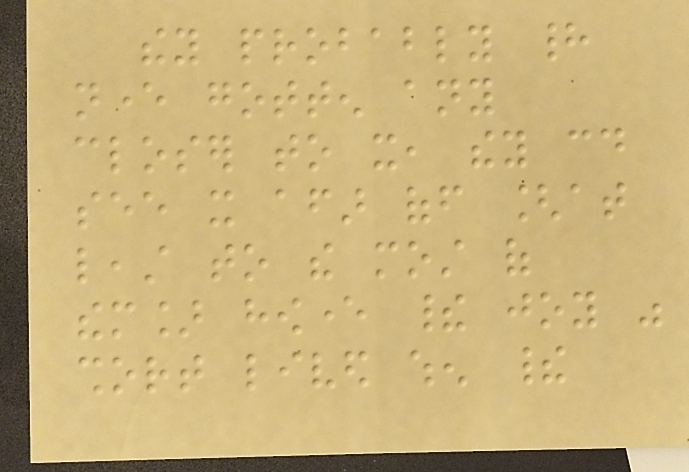they probably had
never gotten any
closer to it, they could
see it afar off [at
least to the most of
them] however their joy was
short lived when their
